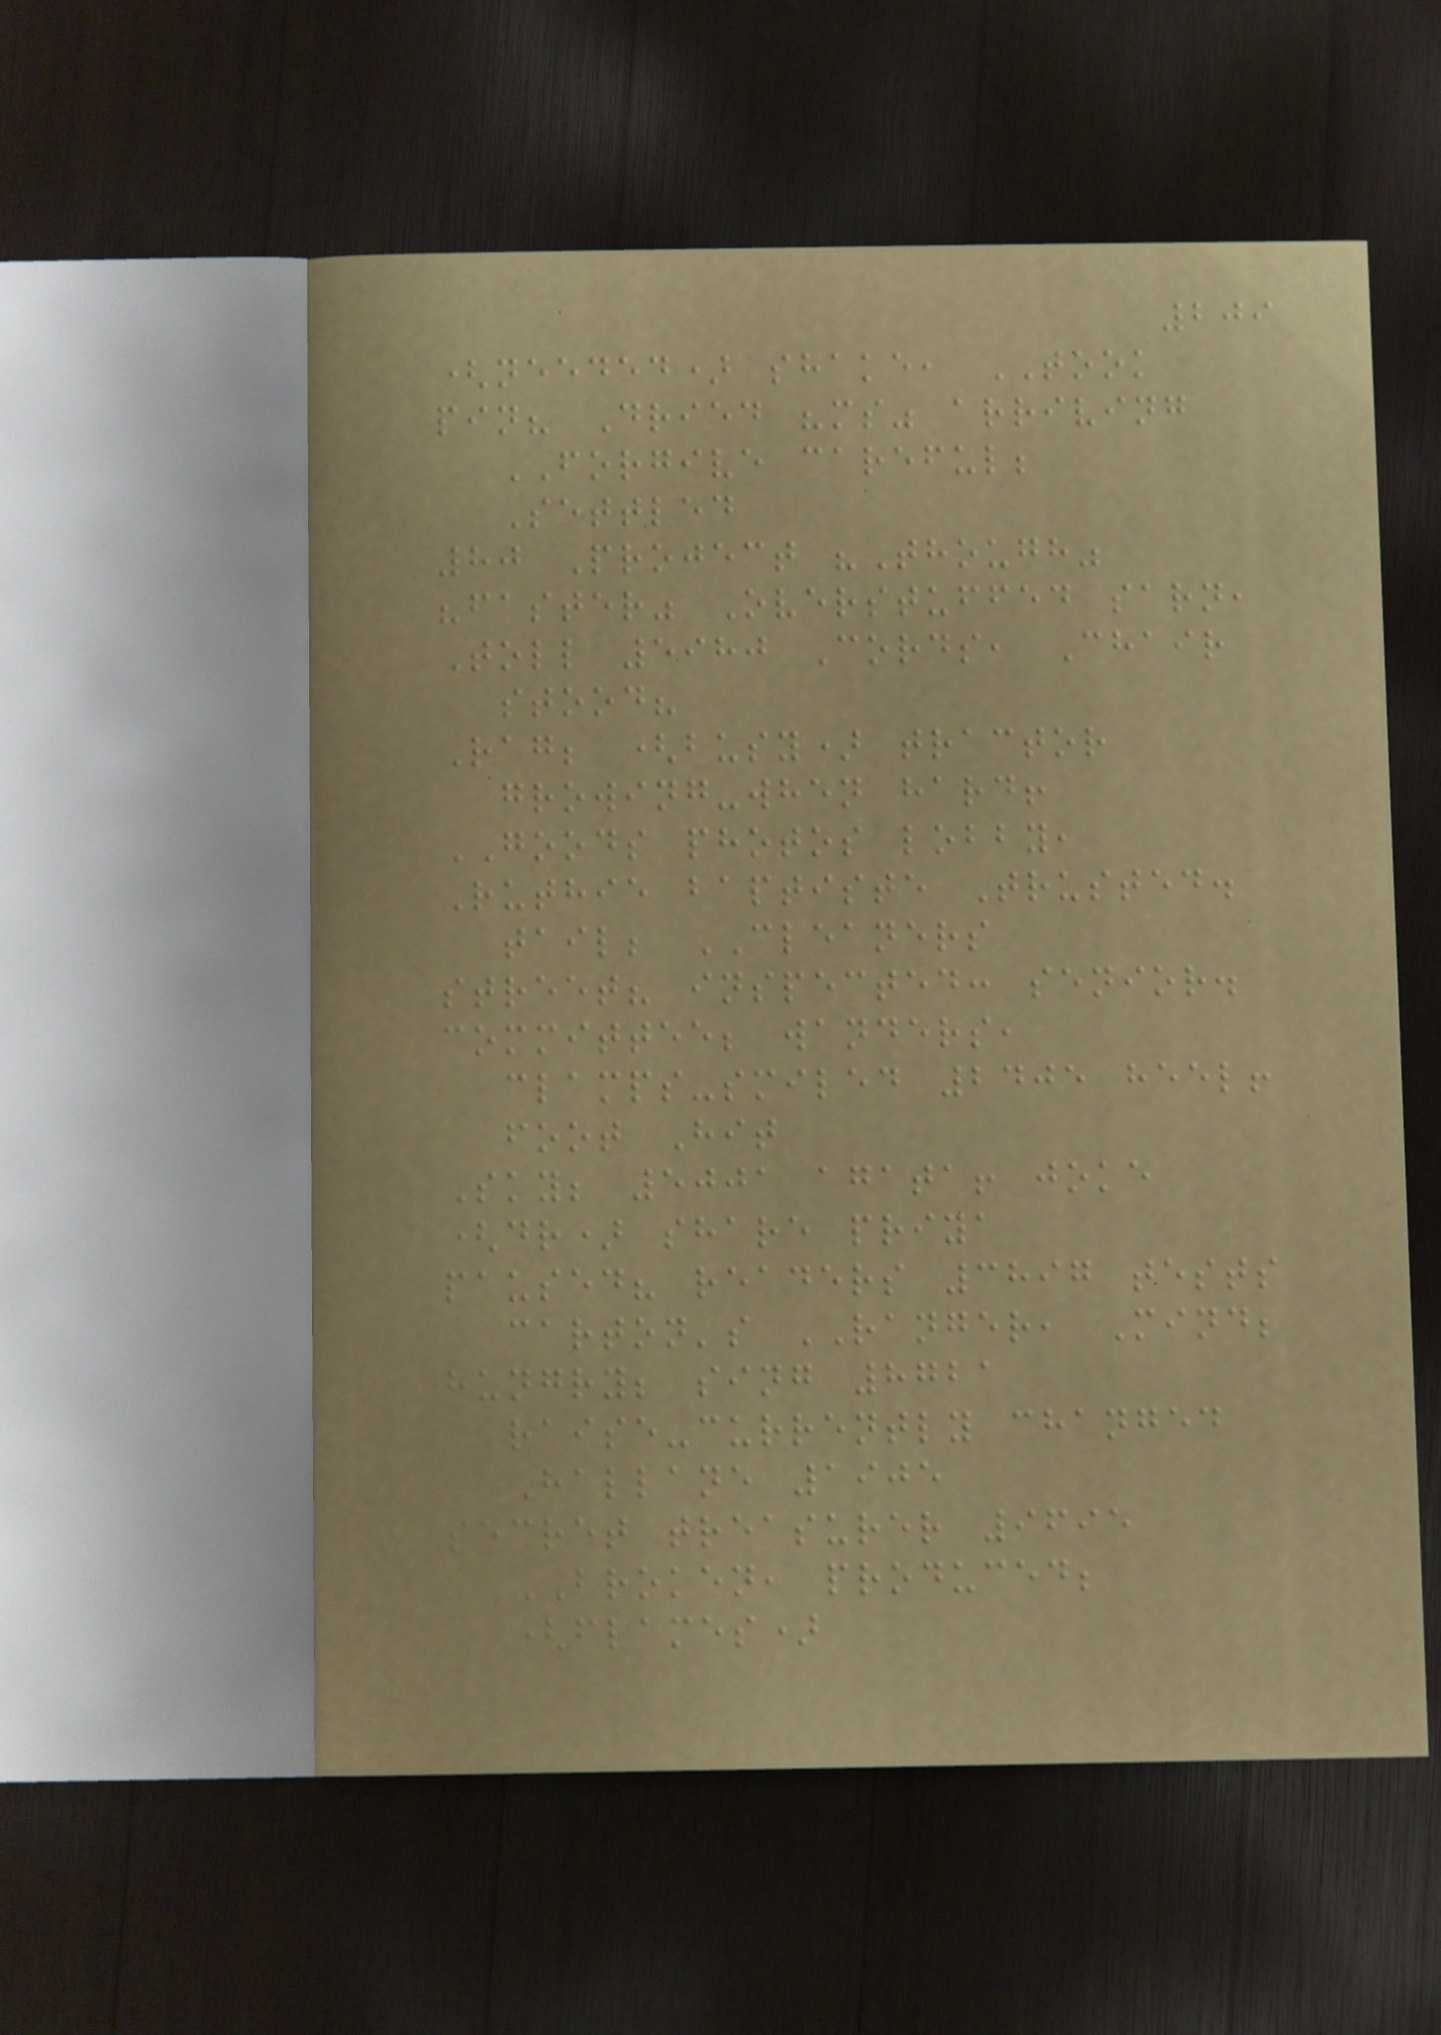209
(needed) shake, TOOK
pin? Dried "ms" arriving
FORGIVE careful;
Settled
80 Project "Though"
"faster" Overstuffed sarn,
Toll 5980 Cords, Chair
stood?
Rag; (busy) tractor
growing-when hard!
GOODS photos lobby,
Ruthie baptiste Trusted.
tail; CLEANERS
street? inspected: senior.
committee; wanders,
clamps-smiled 2405 heel!
foot Hit
Sky; 5001 agata! joke
(dr) share priya
paused? readers 3897 tests
carton's RANGER, Mind;
hungry; sing 8721
raise-currently changed
Hallane 1905
secret treasurer 9695
BROKEN, produced;
(flames)
